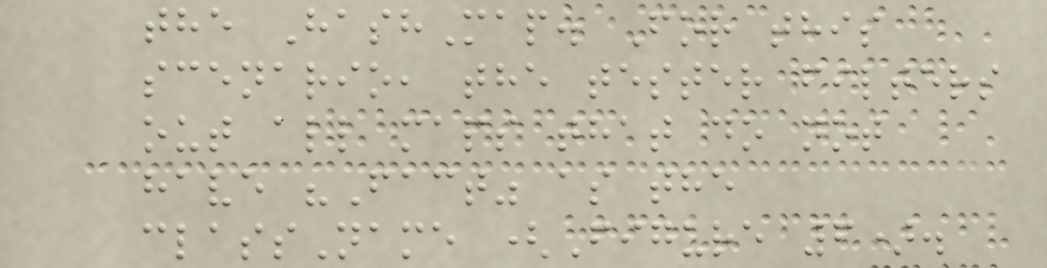the HashMap. For this
scenario, the tester filters
out all maps that do not
have "Fact" as the
className (Figure 6).
